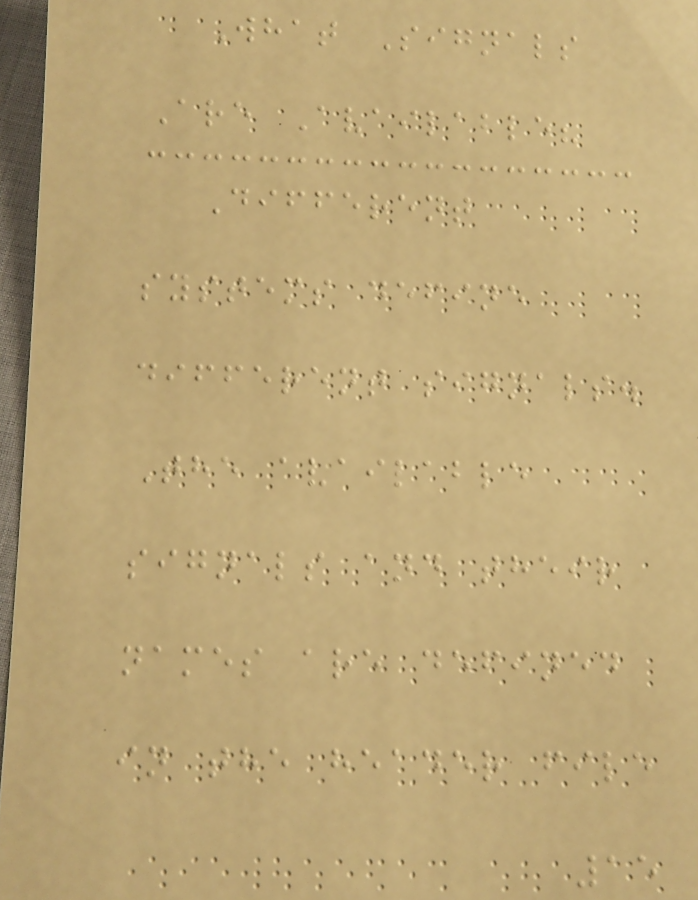What Signals
Are Available?
Different
systems define
different signals.
The available
signals and their
names are defined
in the header file
15
